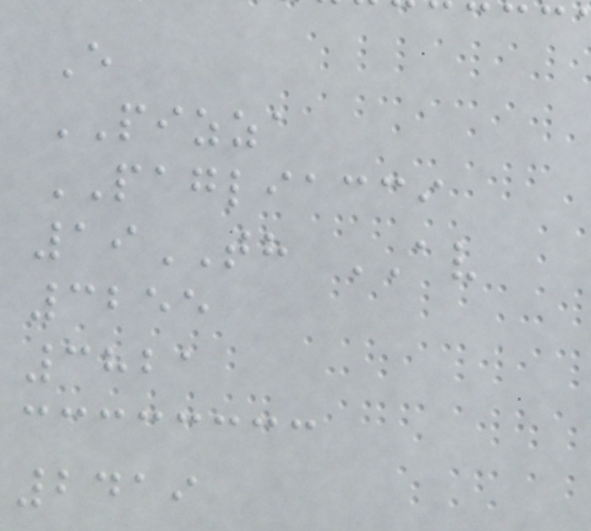E
PIZZA
PAGLIACCI
19TH AV
3255
3821
2419
